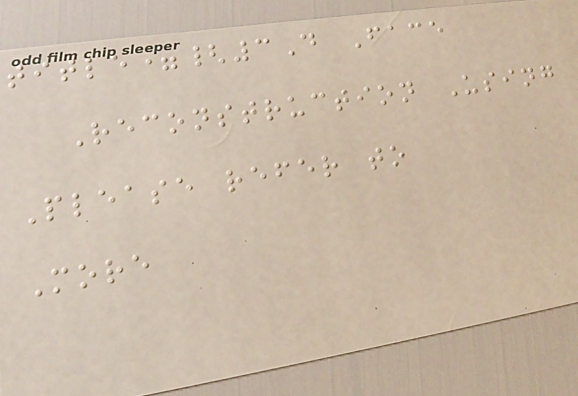title={3D Face
Reconstruction Using
Please refer to
More
